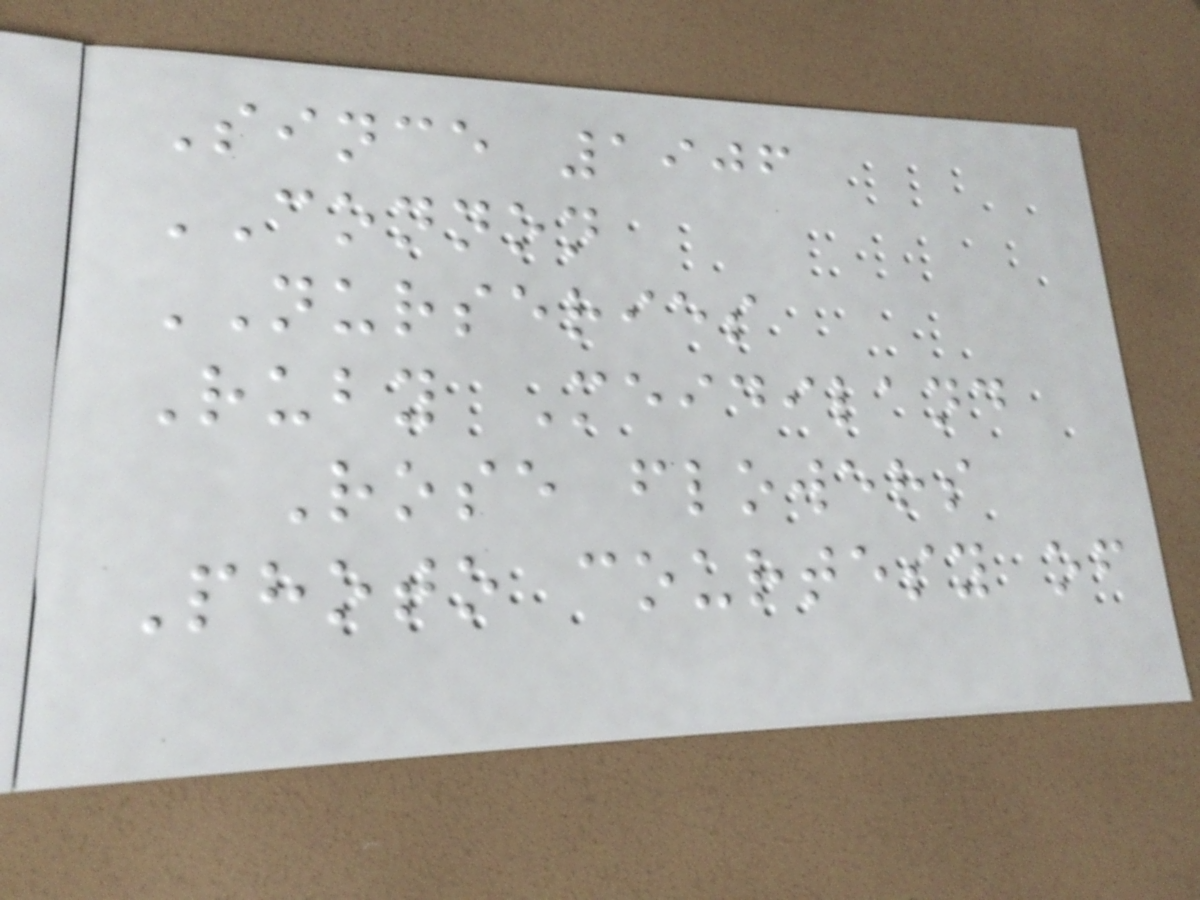Since 1906
CONNON
NURSERIES
Ruby Meidiland
Rose flowers
Photo courtesy of
